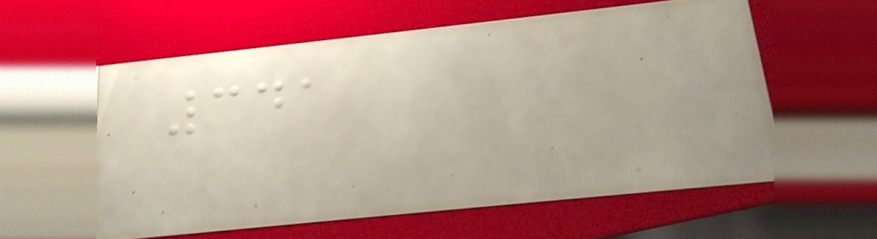341
